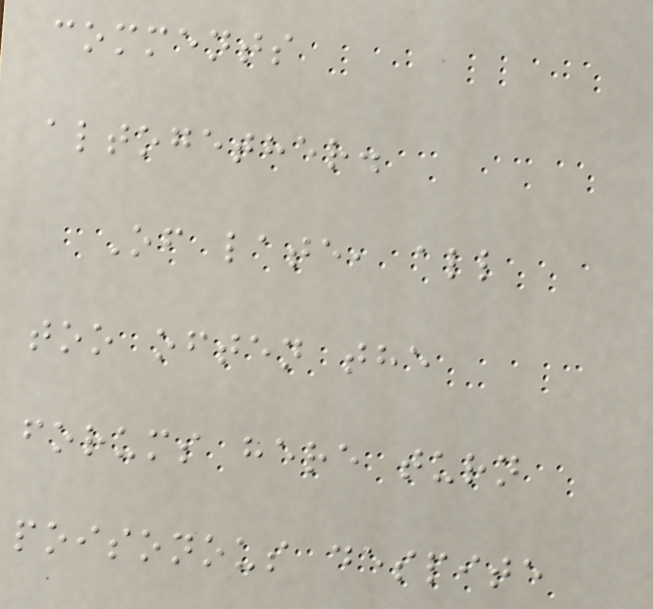comments
altogether.
Of late, all
too often the
forums here turn
poisonous despite
